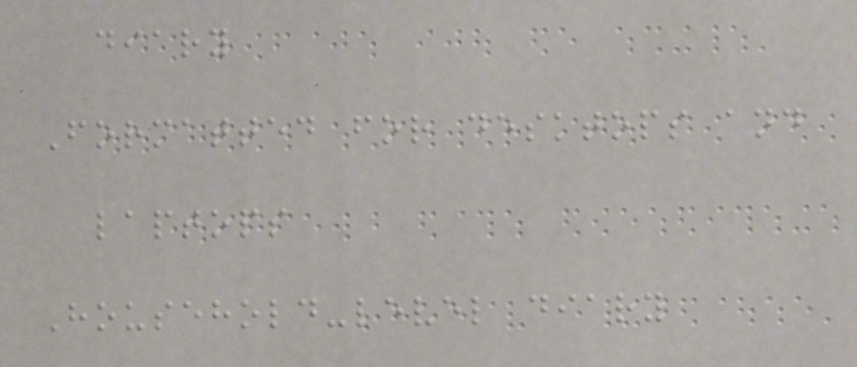diary
Formatted for desktops and
laptops
Household-level diary
